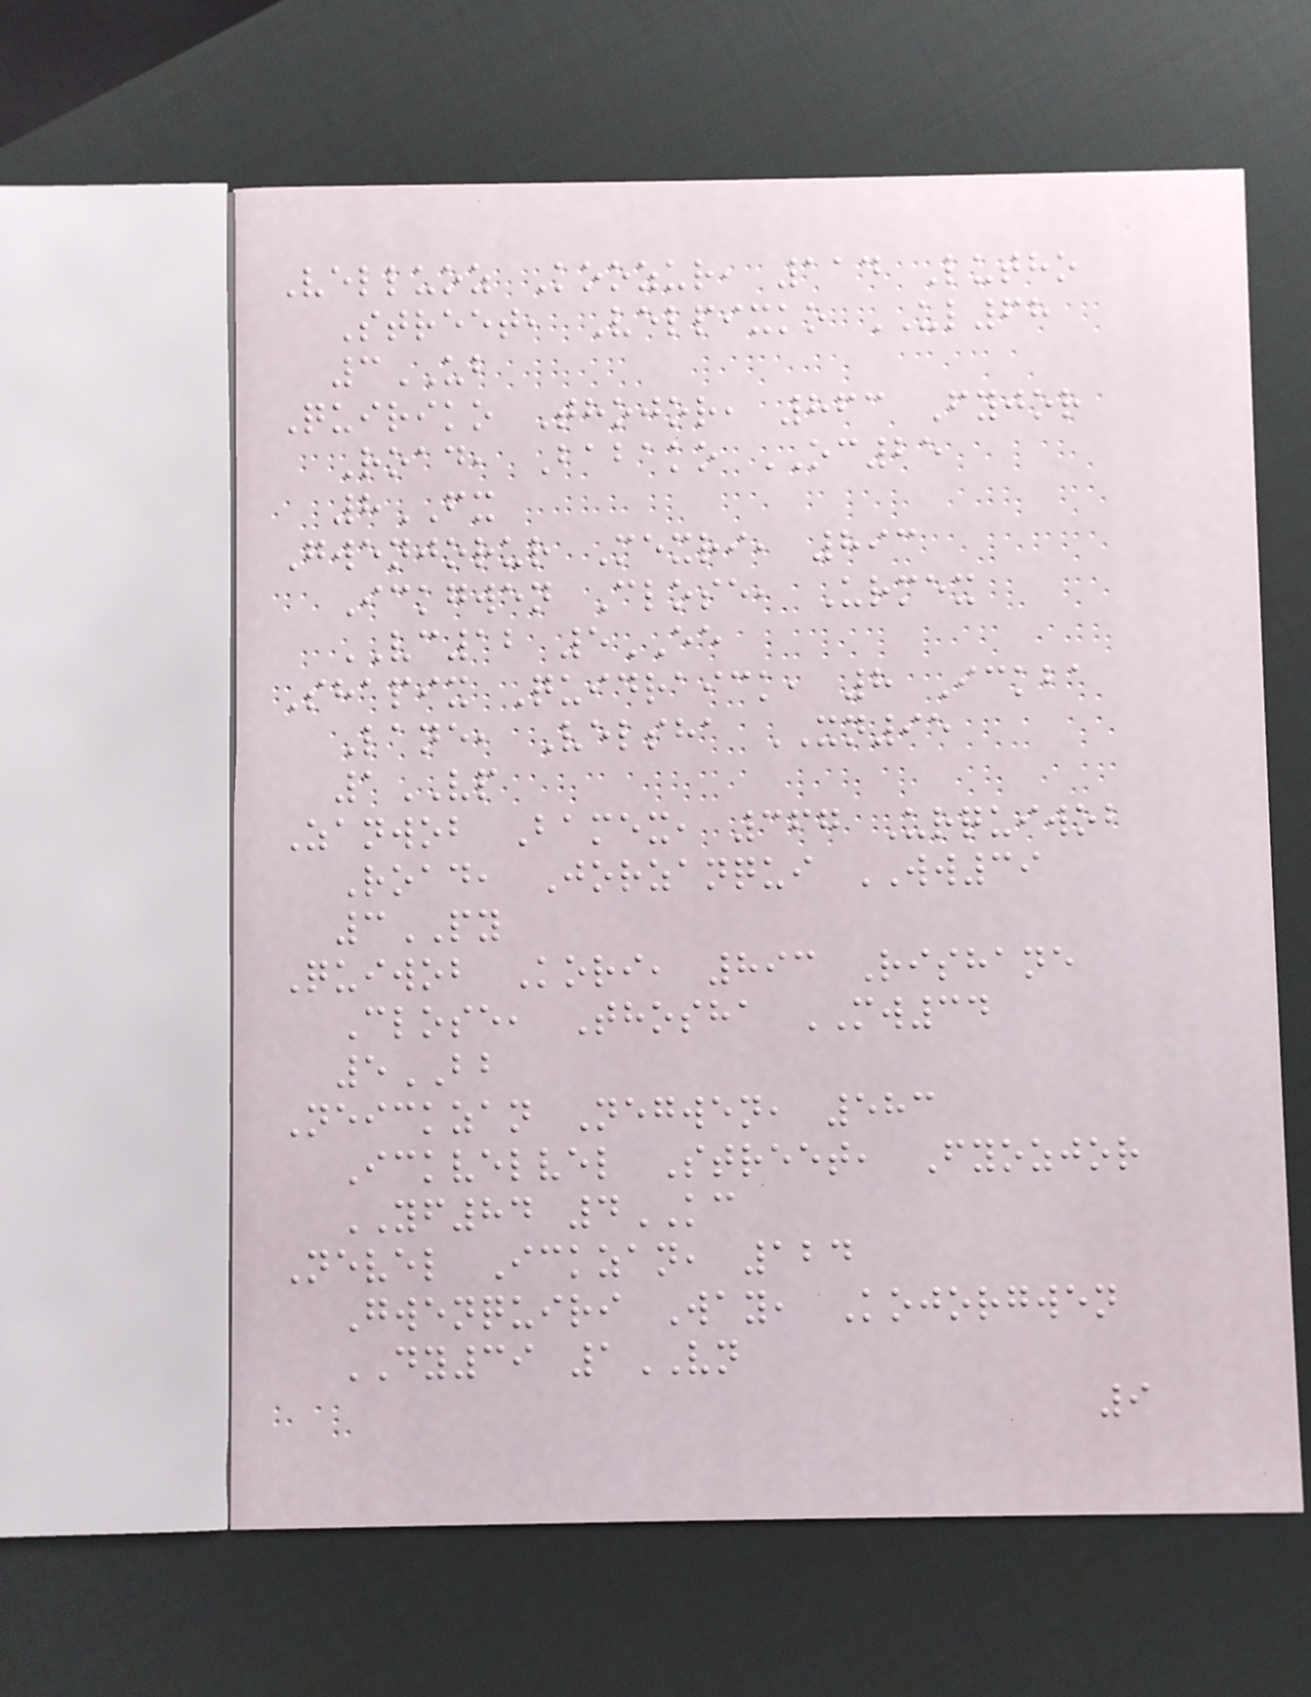Velluoz Koozur, 114 Lutho
Street, Velpixko UL68
3UB
Quiriko Thojor, 863 Fyjor
Road, Babako OC25
8FX
Gwenjorur Mexri, 893
Ickgwen Close, Urmex
VC12 5EE
Shapix Quidraick, 8 Ickba
Lane, Velsha XN95
1VP
Zanwob Bamex, 367 Urquiwob
Road, Jorzanqui WW39
3PY
Quiwob Kori, 893 Rishane
Close, Thosha MW34
5BB
Neickzan Negwen, 583
Ickvelvel Street, Fyozjor
YF84 4KC
Nevel Ickzan, 124
Gwenquiri Way, Kojorgwen
DY39 1VN
9
